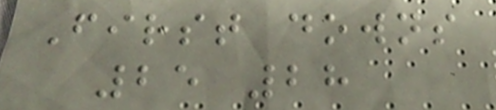First downs
25 28
